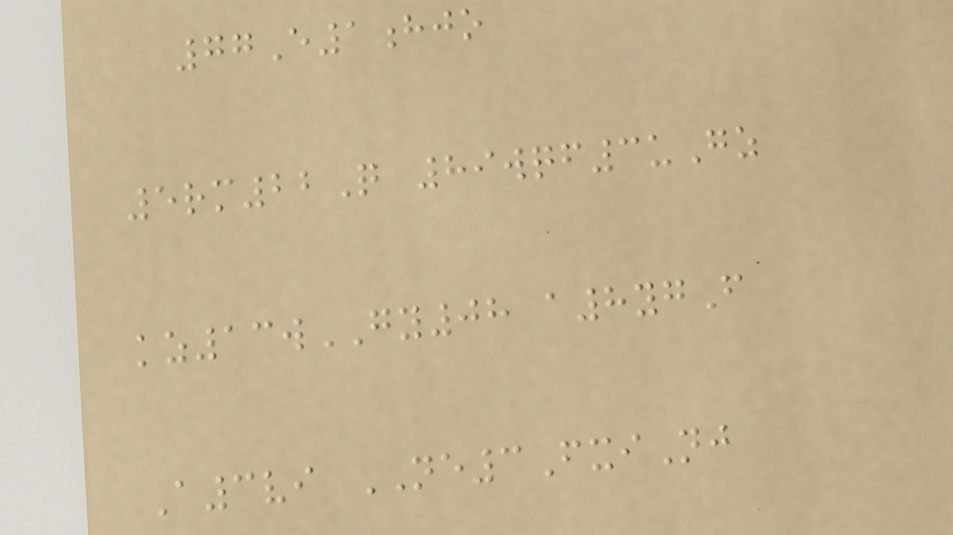77E1hjo
5rm22Q 89wqf3uGz
kz13wGY08 a8ygF
A3vi NE3FxiNj
